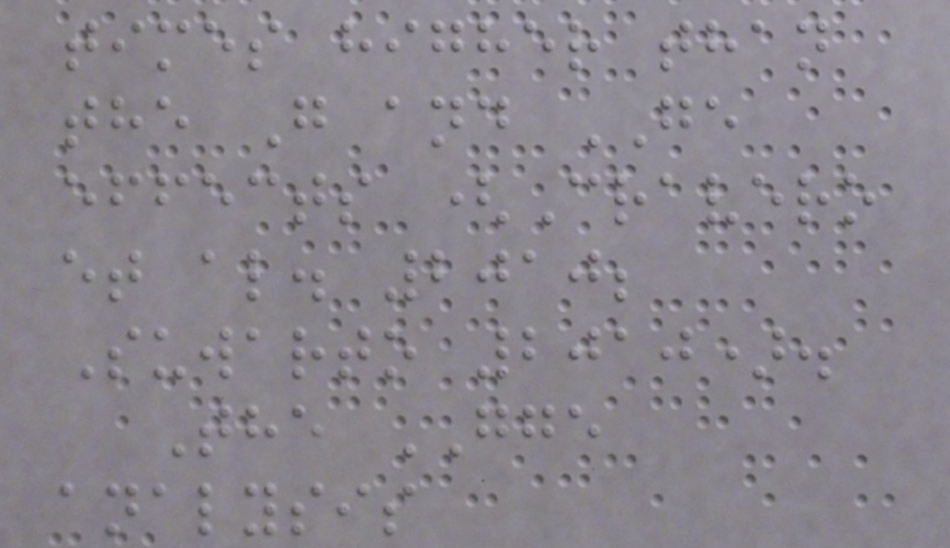times higher than
the G and GE
effects (Cravero
et al. 2010;
Suwarto 2010).
The GGE
analysis
